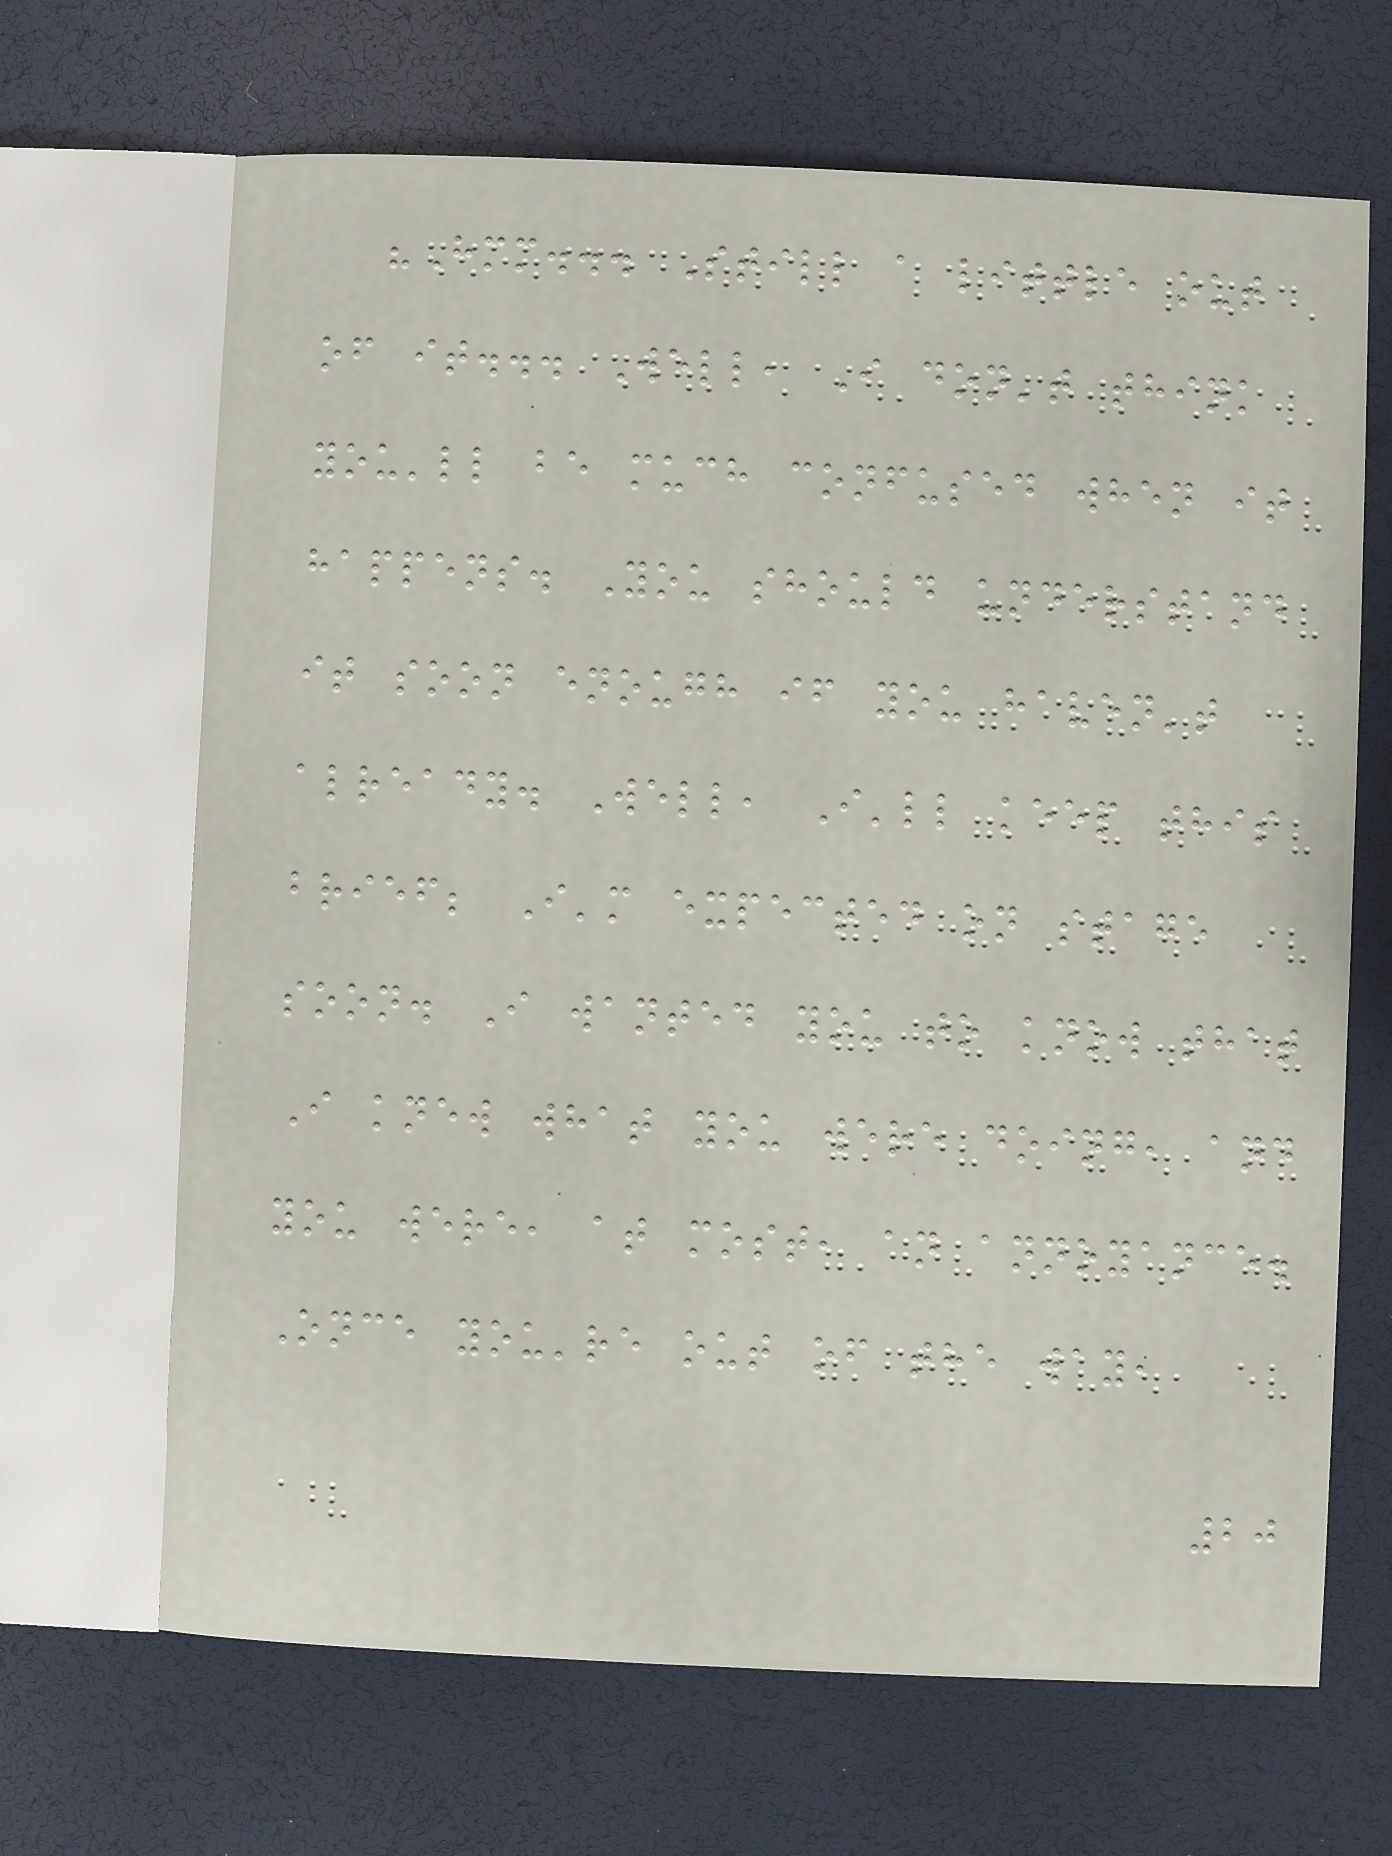"Hmm... Still a little out
of it... Well, I don't think
you'll be much confused when it
happens. You should understand
it soon enough if you haven't
already. Well, I'll keep this
brief; I'm expected on stage
soon. I wanted you to know that
I knew what you were doing, and
you were, at most, an annoyance.
Once you're out of the way,
20
